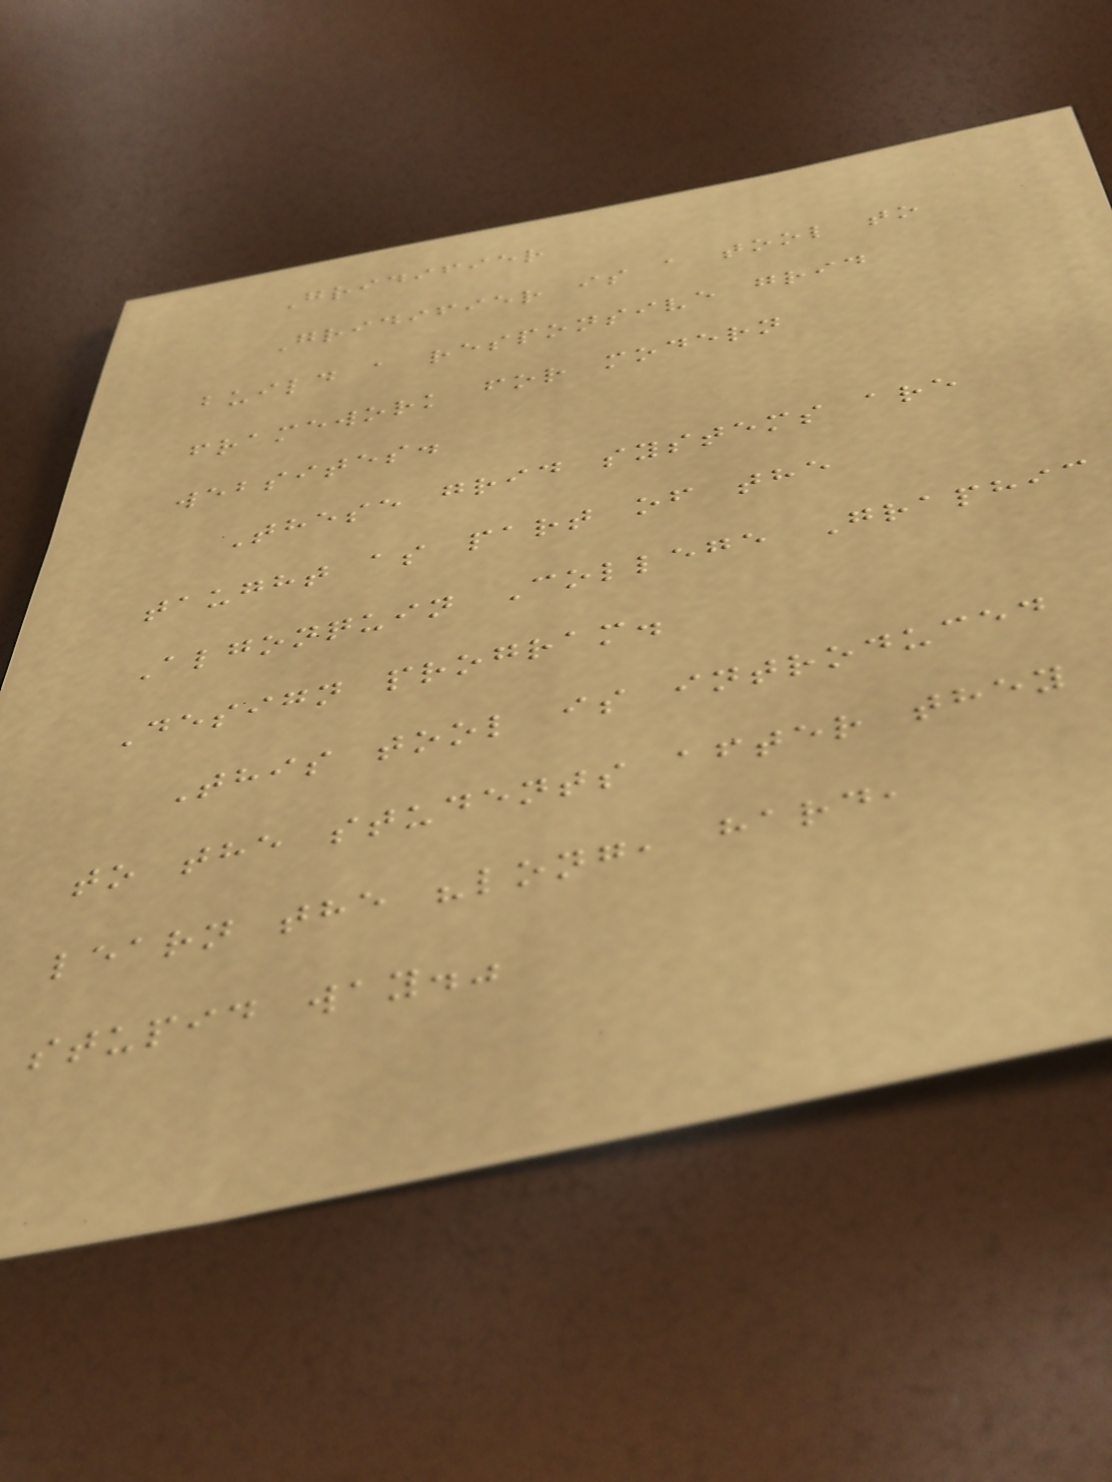Gridifier
Gridifier is a tool to
build a responsive grid
framework for modern
websites.
These grid systems are
taught as part of the
Algonquin College Graphic
Design program.
This tool is introduced
to the students after they
learn the "long, hard,
stupid way."
